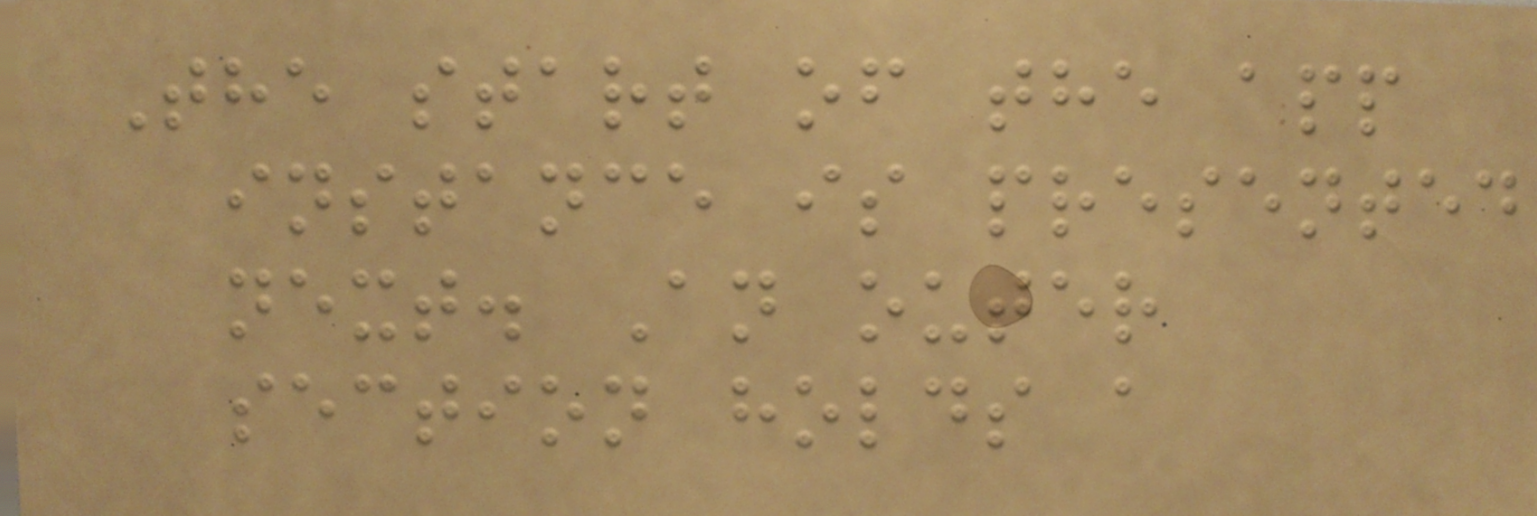The start of the app
instance is presented
next. An outer
section holds a
